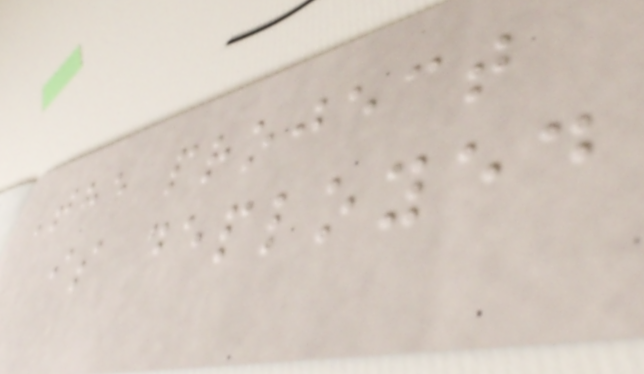The project
is deployed
